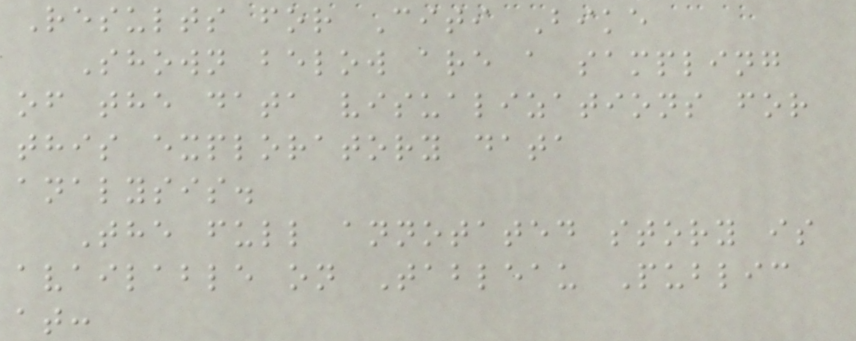Results for Citi Bike
Shown below are a sampling
of the data visualizations for
this exploratory data
analysis.
The full annotated story is
available on Tableau Public
at:
